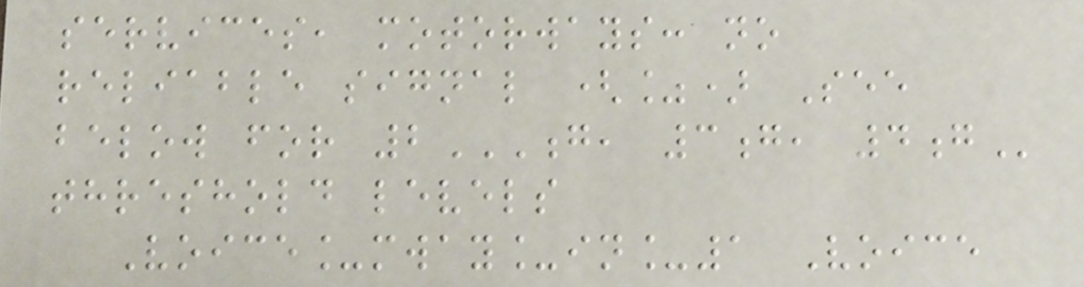services, motorways: no
reliable signal (%) See
below for 2G, 3G, 4G
threshold levels
Voice_mway_in_1 Voice
